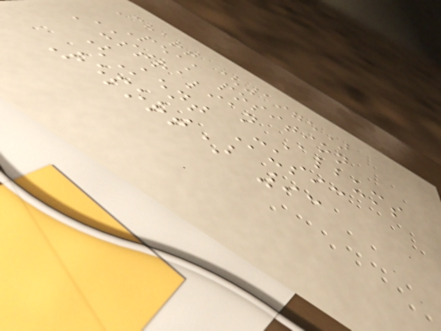Chart (1975)
Peak position
Australian Albums
(Kent Music
Report) 93
